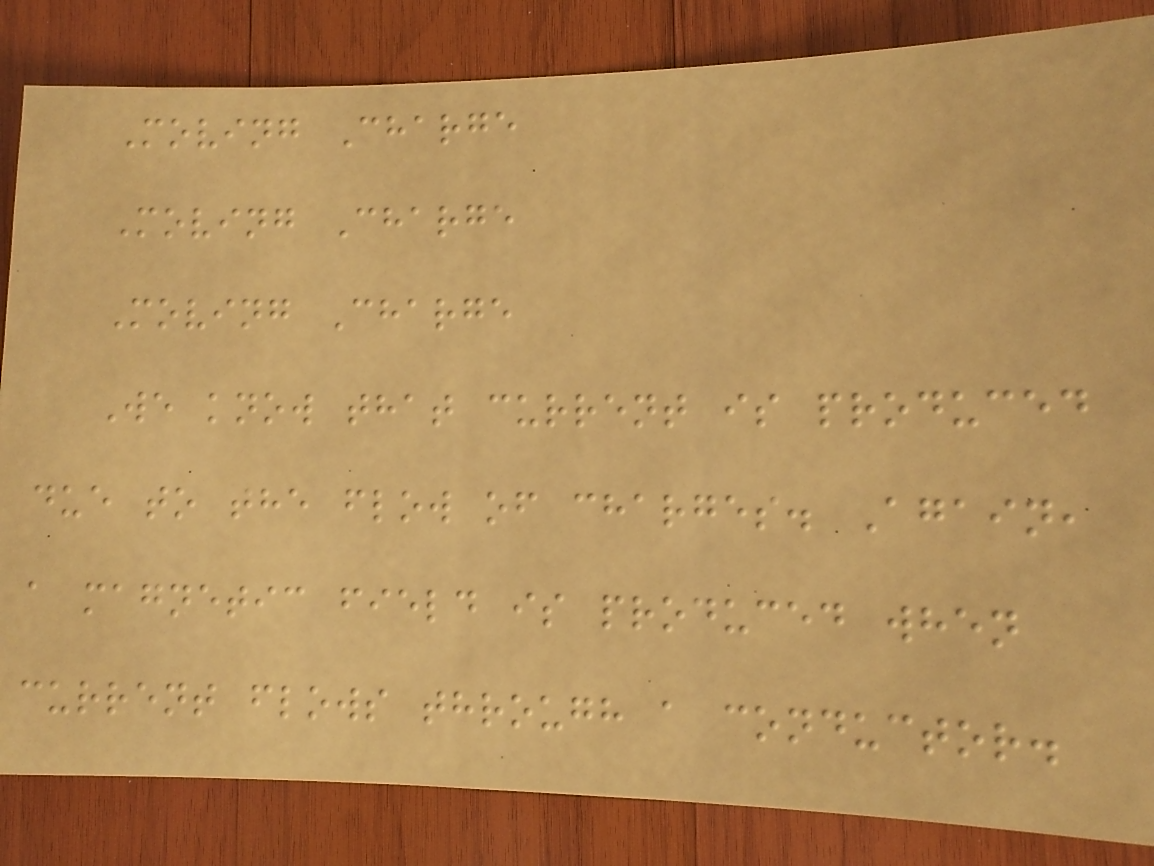Moving Charge
Moving Charge
Moving Charge
We know that current is produced
due to the flow of charges. Again,
a magnetic field is produced when
current flows through a conductor.
